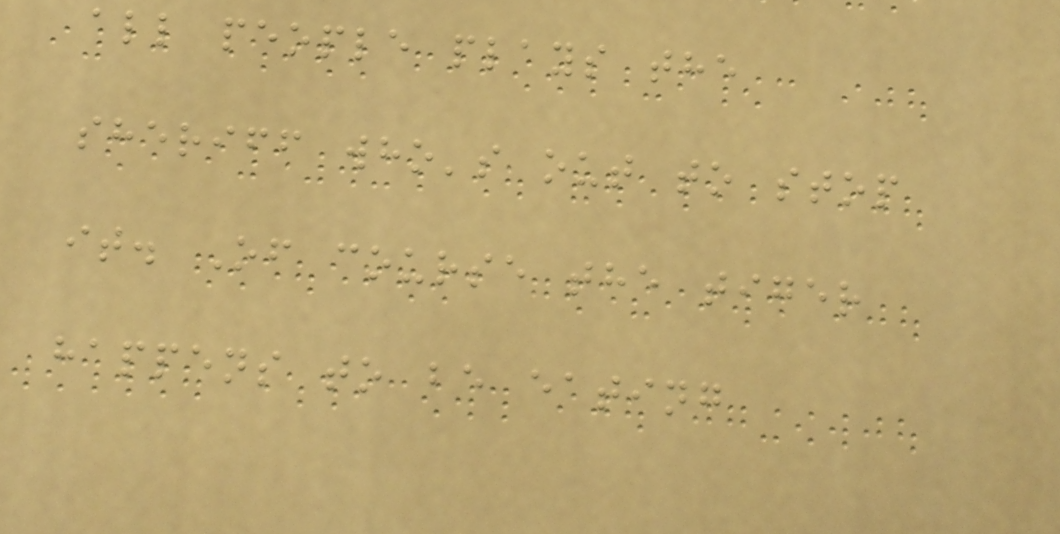all people plays the
sheriff who's out to stop
it. Of course the tiger
happens to be eating
